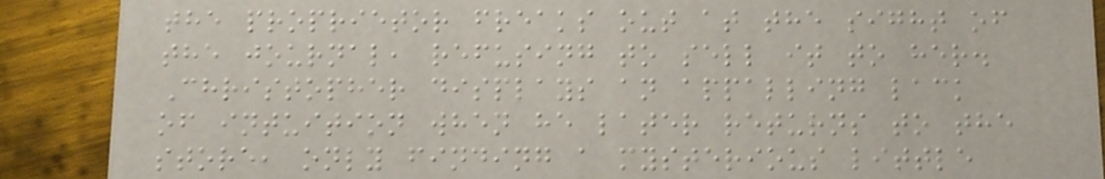the proprietor freaks out at the sight of
the journal, refusing to sell it to her.
Christopher displays an appalling lack
of intuition when he later returns to the
store, only finding a mysterious little
